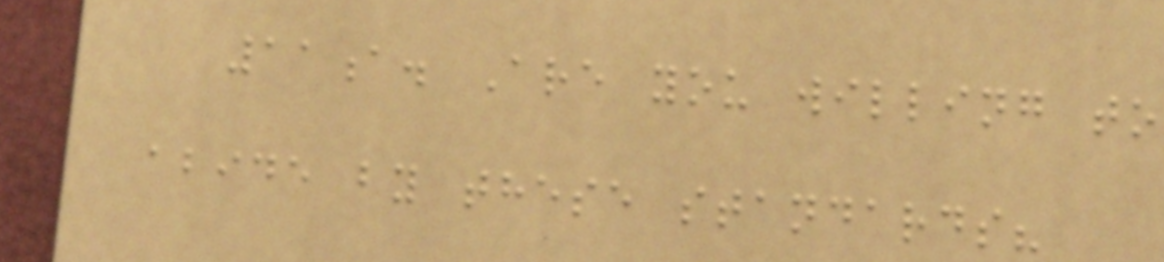11a. Are you willing to
abide by these standards?
